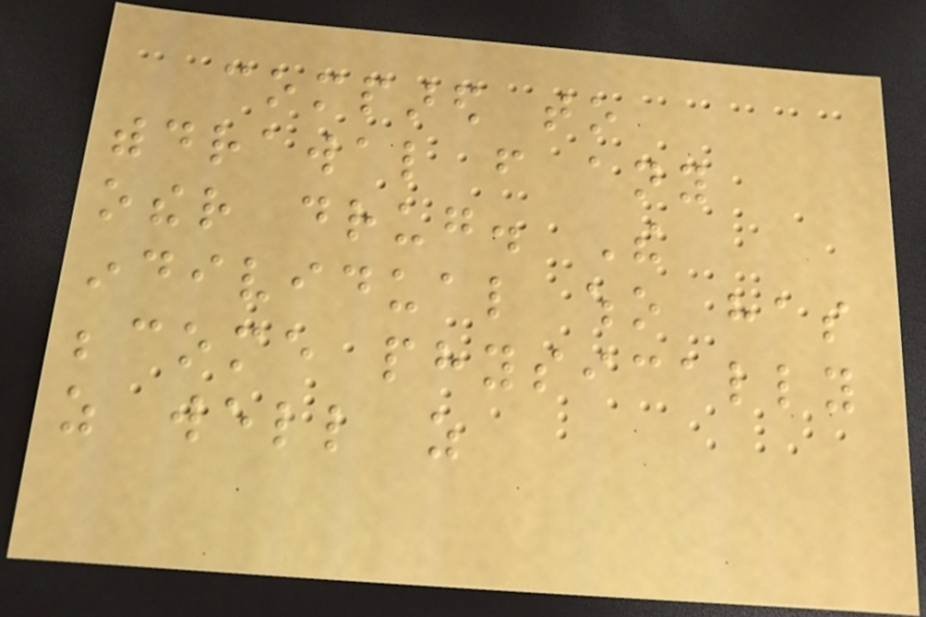compared to
withdrawal from any
other drug. The
individual who has
become physically
as well as
